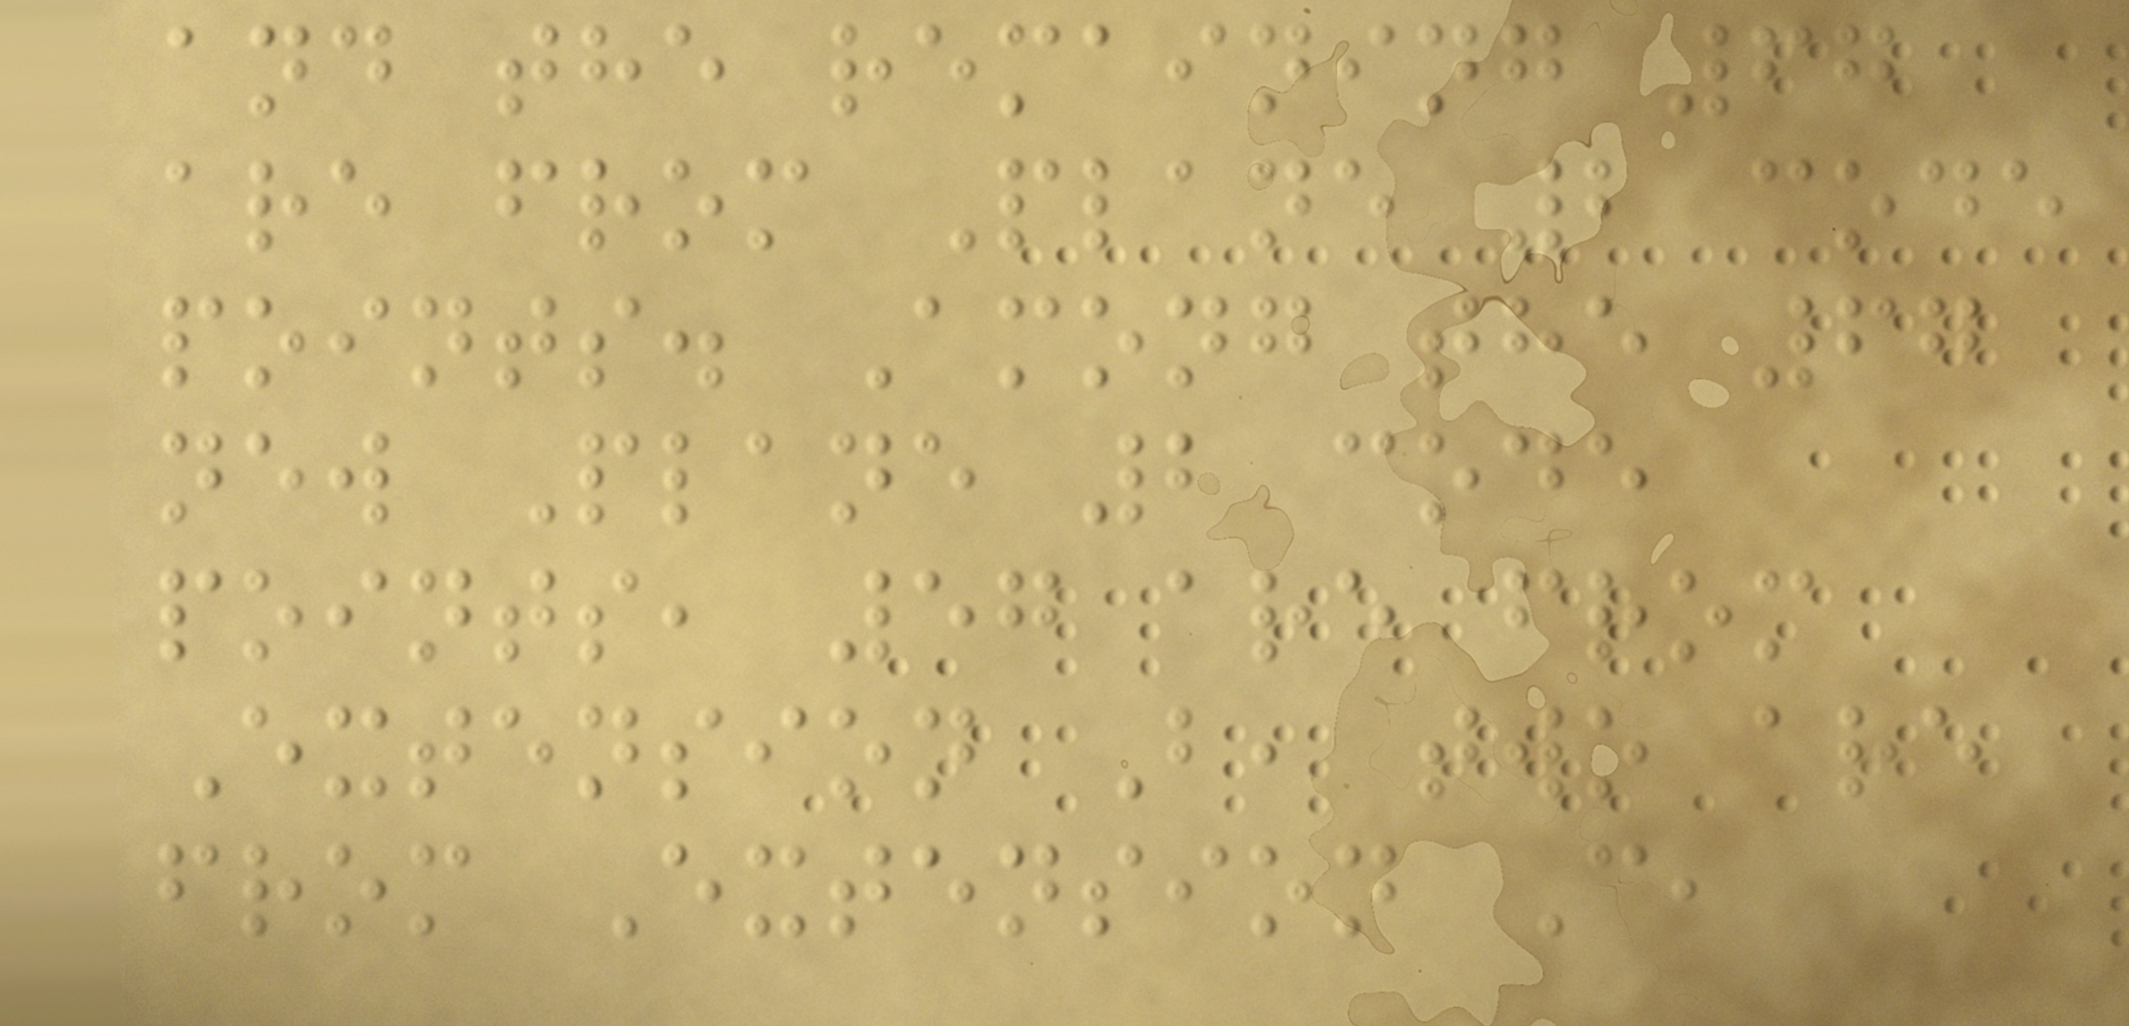and the remaining 67
are from Plane 2 code
points. Among the 67
new Plane 2 code
points, 57 are from
Extension B, two are
from Extension C,
